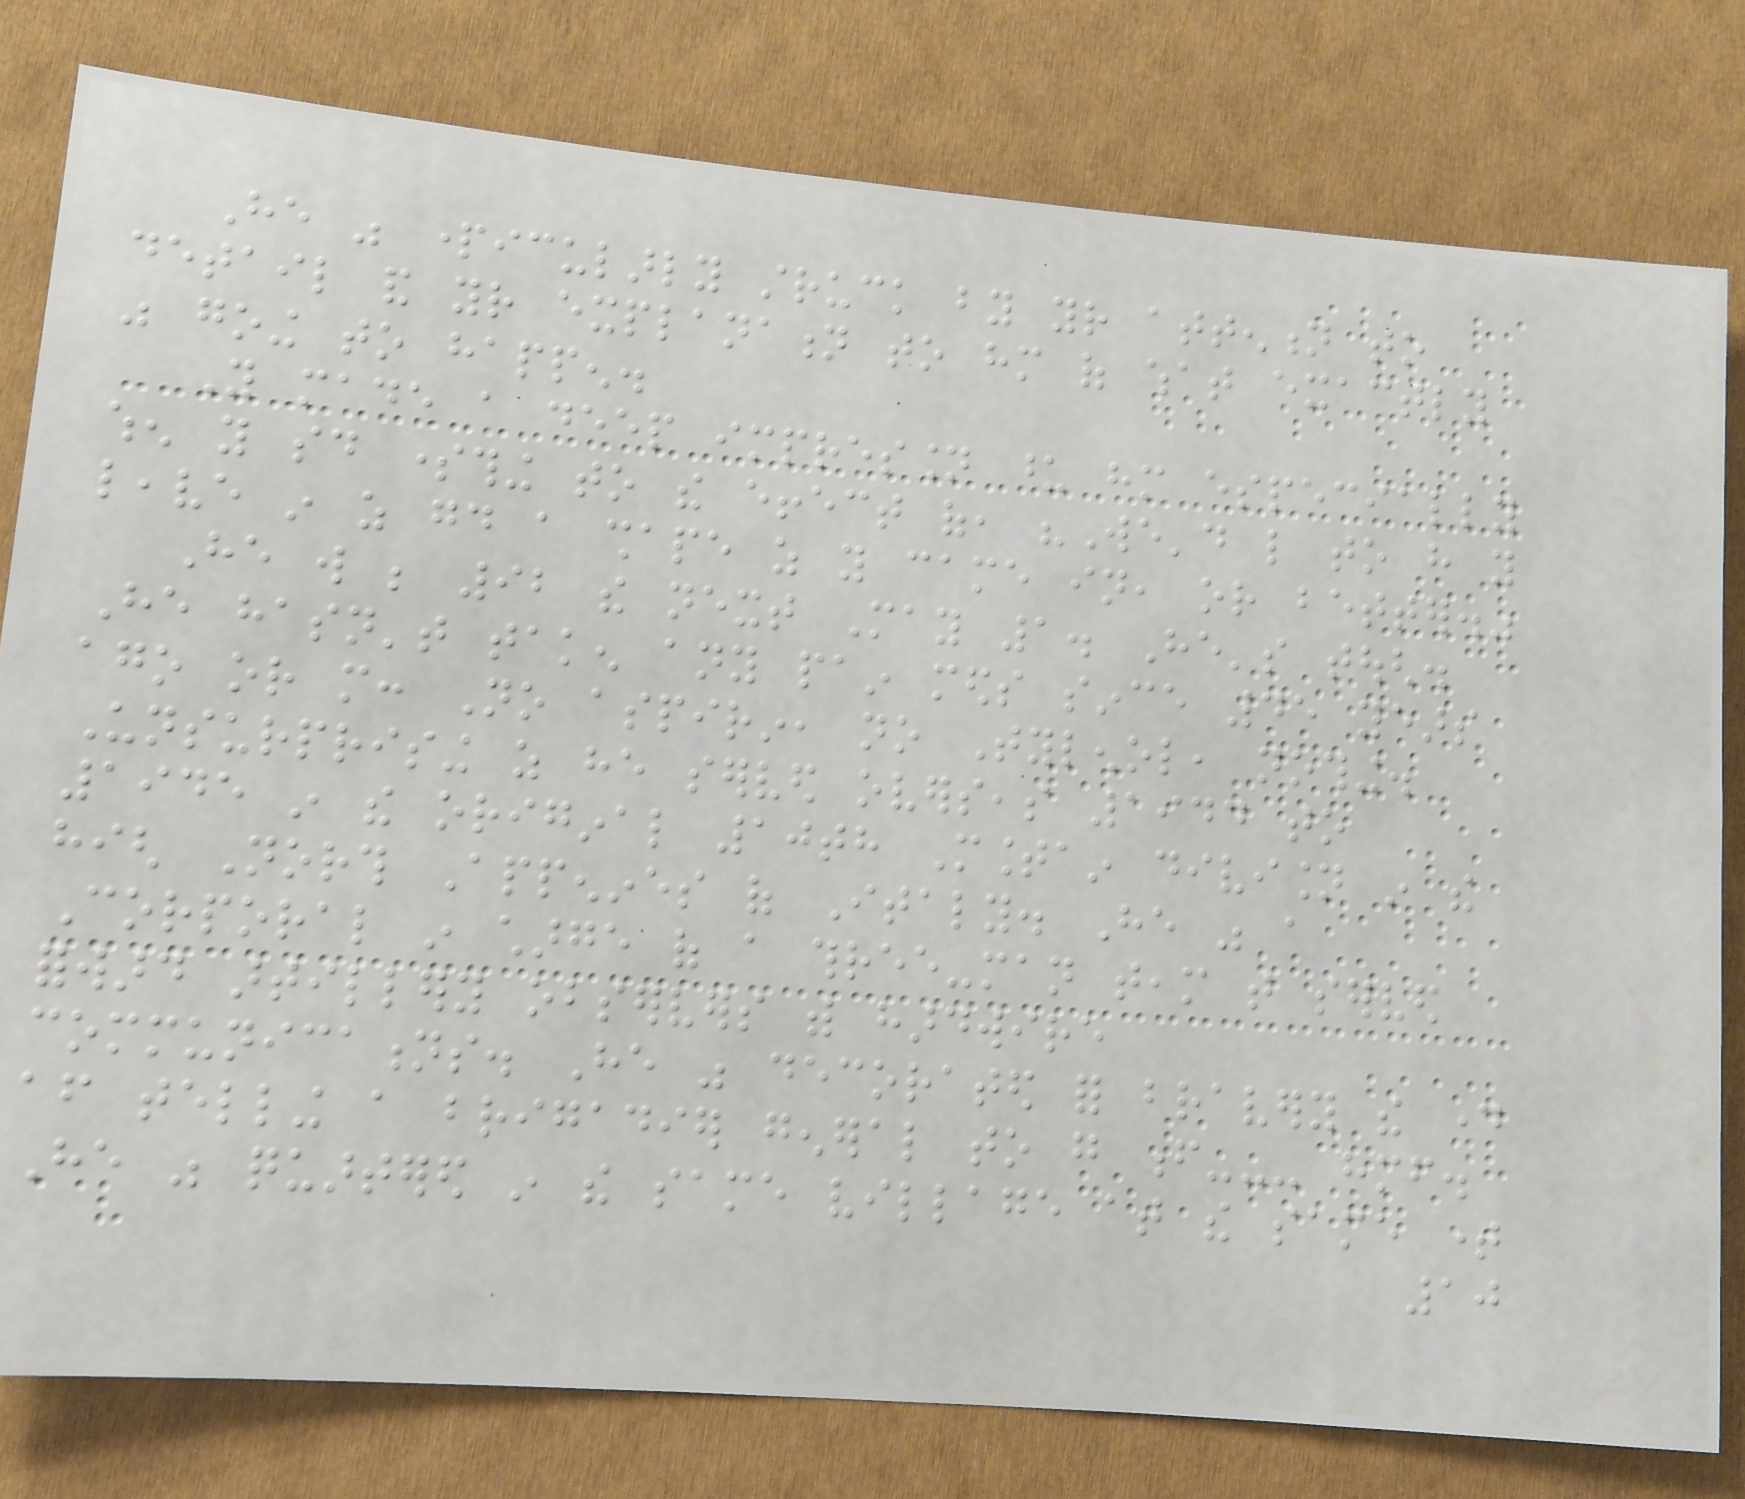He was particularly struck by your attention to
detail and your explanation to him of what exactly
was going to happen.
You made a deep impression upon him especially
when you said something to the effect of, "We'd like to have you
leave in as good a shape as you came in, or better."
He will be 92 the next May 1. He's tough.
He hasn't taken any pain meds since 45 years
ago or more: No aspirin, no Tylenol, nothing.
Unsurprising as he served overseas 1944 to
1945 in the original 10th Mountain division in the
high North Appenines of Italy. He was a
Corporal in charge of a three-man team that served
forward artillery observers with hardwire
communications. He was decorated for bravery the day
after telling a brigadier general to go f--- himself.
He was quartered in the same village at the same time
10
